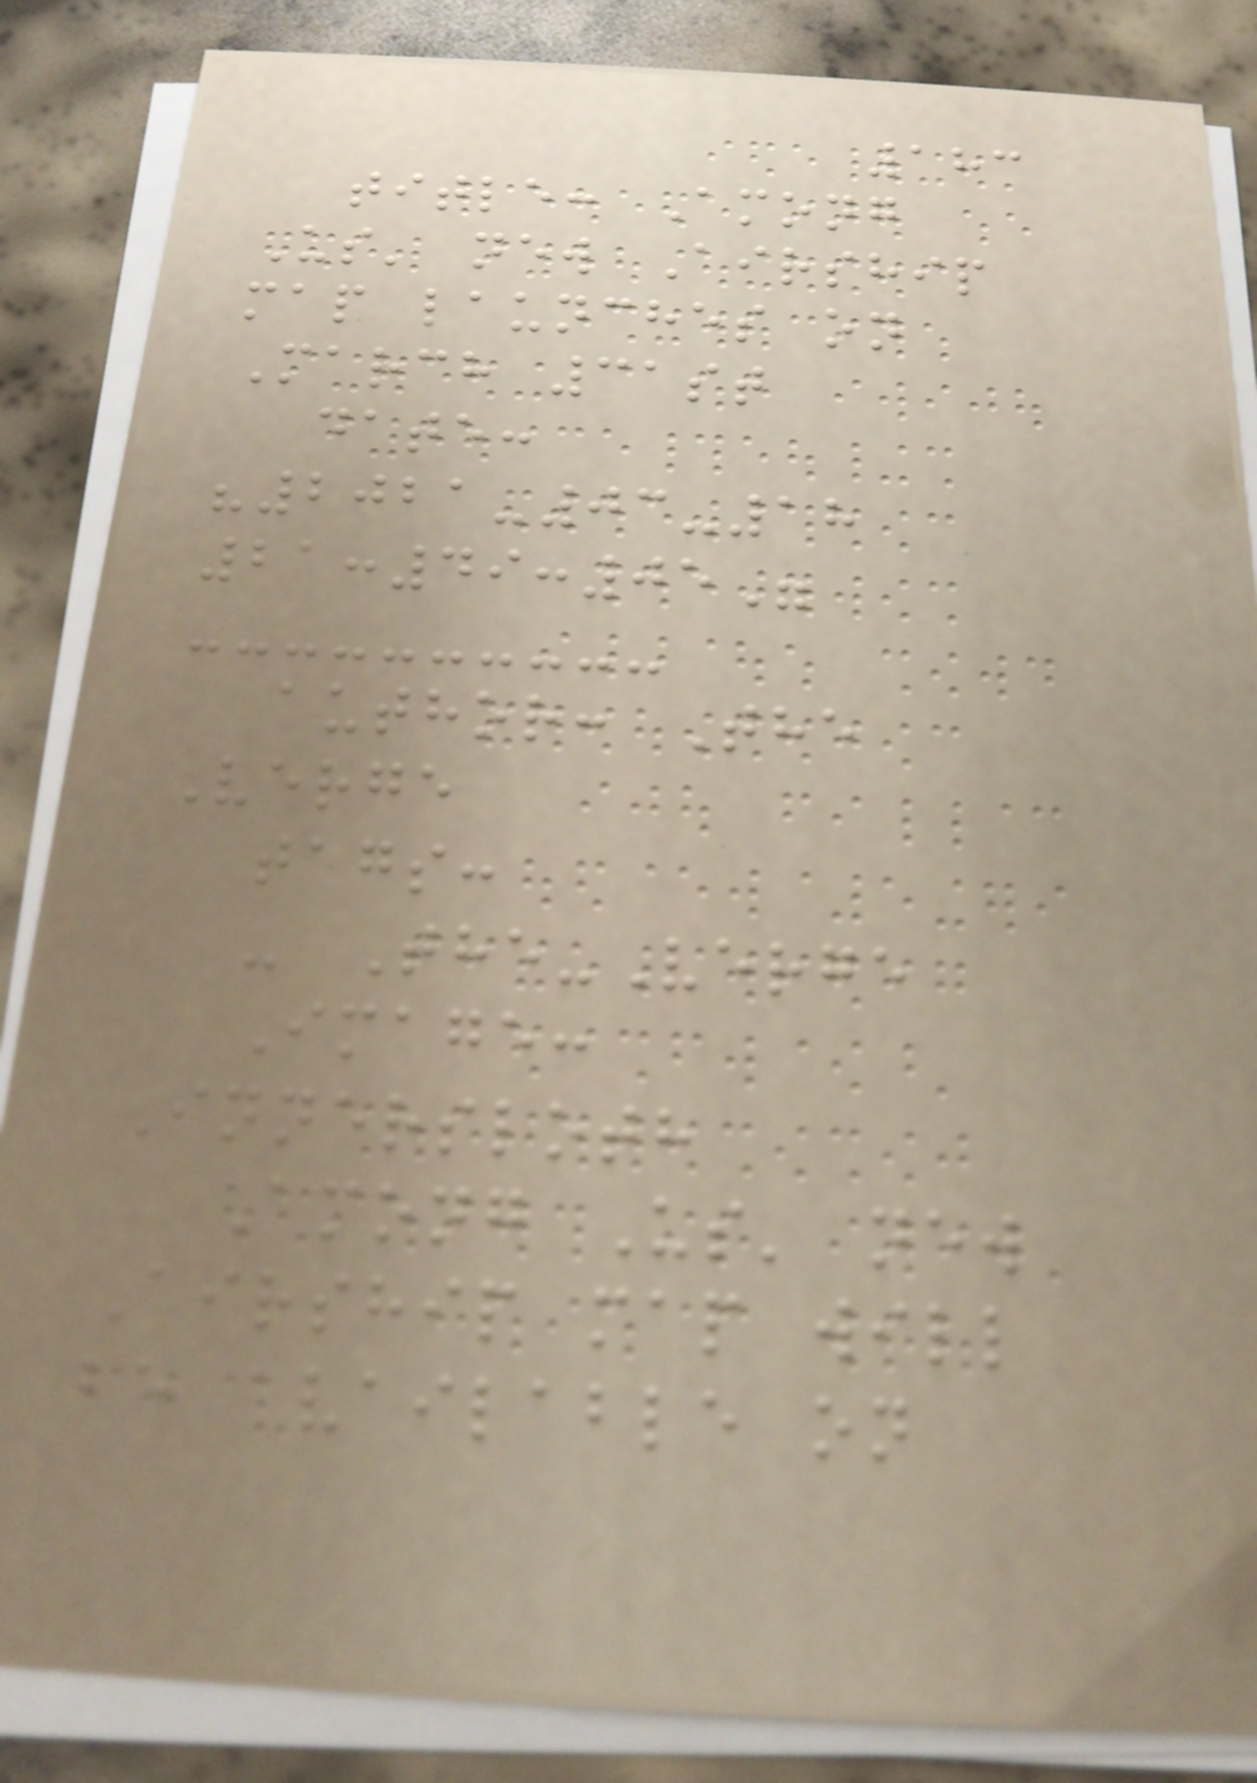183
title: Among
Us' new Airship
map launches on
March 31st
date:
"2021-03-18
21:49:05"
author: The
Verge
tags:
- The-Verge
Image:
Innersloth
Among Us' new
Airship map will
be available on
